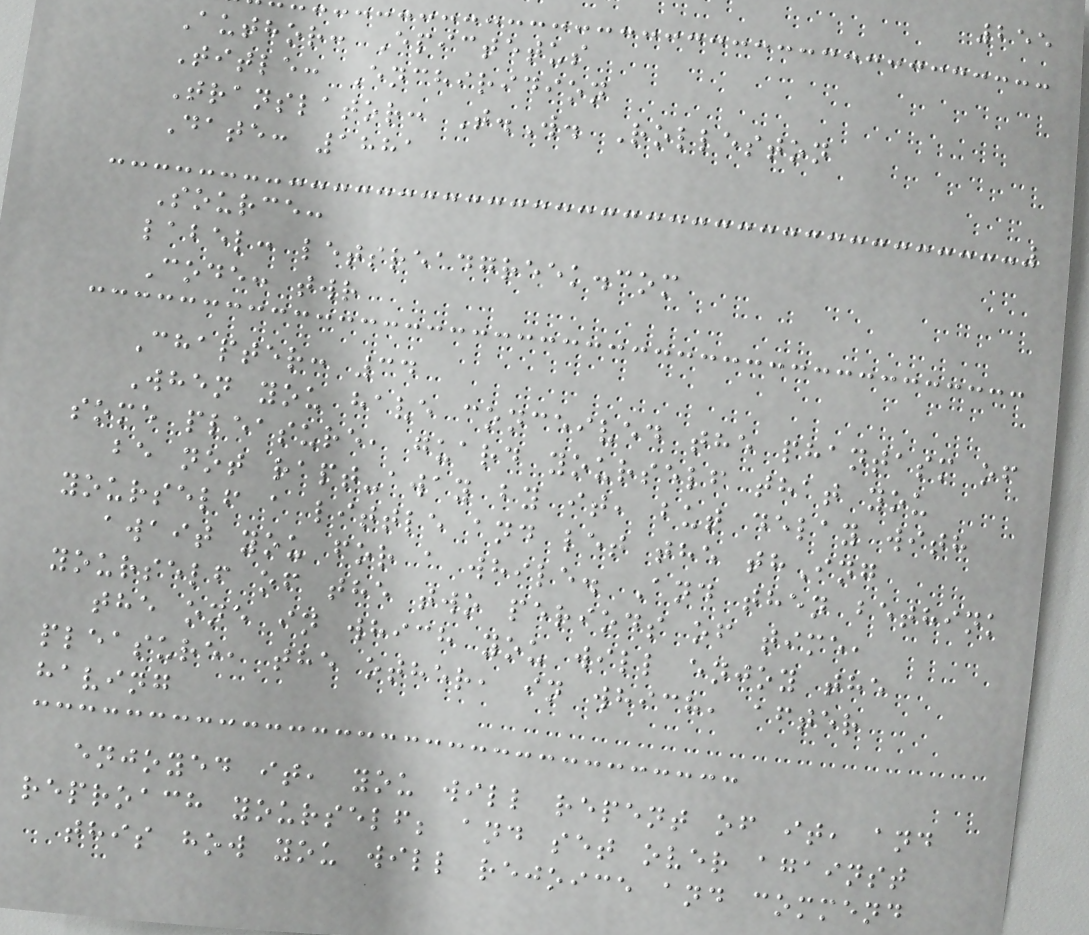255
Author: Epictetus
Title: Enchiridion
Translator: T.W. Rolleston
Date: 1881
Source:
label: letsreadgreek.com
Code: twr
Chapter: 34
When you have conceived the phantasm of
some pleasure, guard yourself that you
be not rapt-away by it, but delay with
yourself a little and let the thIng
await you for a while. And then bethink
yourself of the two periods of time,
the one in which you will enjoy the
pleasure, the other, in which, after
having
enjoyed it, you will repent of it, and
reproach yourself; and set over against
this how you will rejoice and commend
